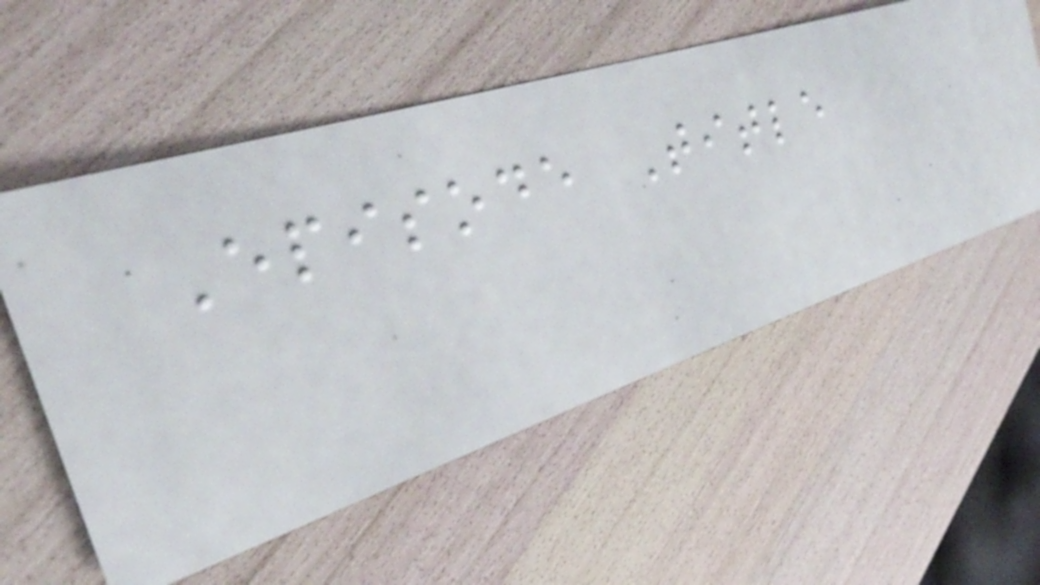Episode Title
